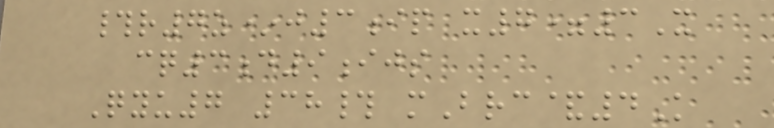#r7z*j3ip x7=3X
cq3d9ijs
Qyu7 38# mBrc&4K
